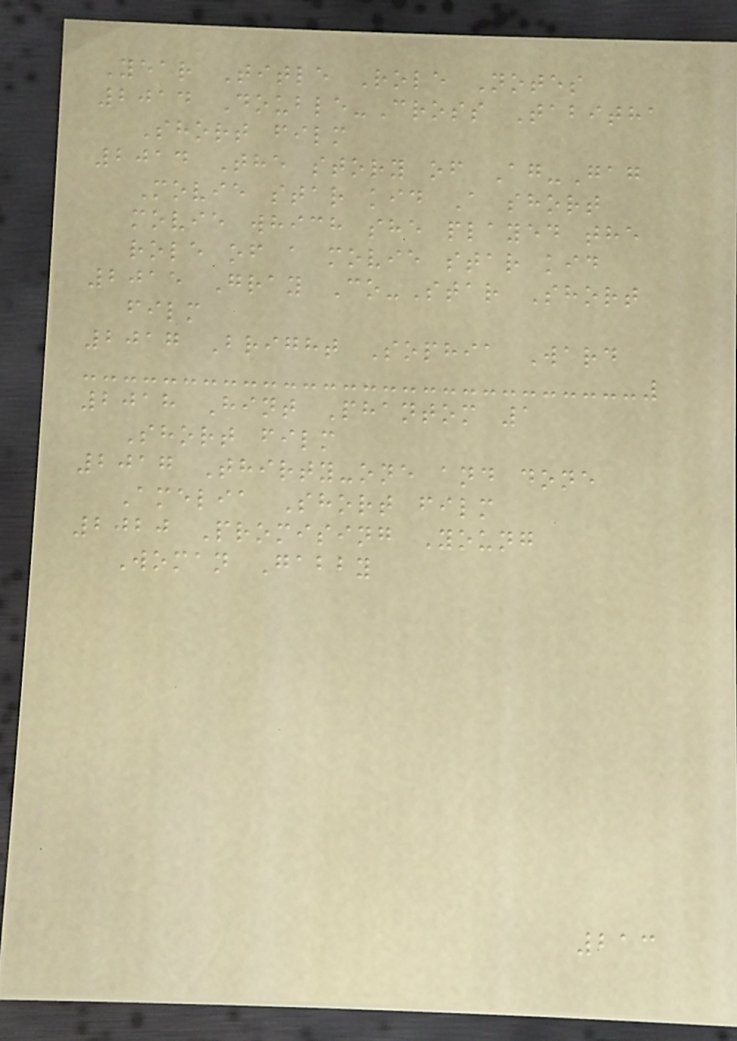Year Title Role Notes
2014 Double-Cross Tabitha
Short film
2014 The story of Ag-Gag
Movie star kid A short
movie which she played the
role of a movie star kid
2015 Gray Co-Star Short
film
2017 Bright Sophia Ward
2018 Hint Phantom 1
Short film
2017 Thirty-one and done
Amelia Short film
2020 Promising Young
Woman Gabby
213
